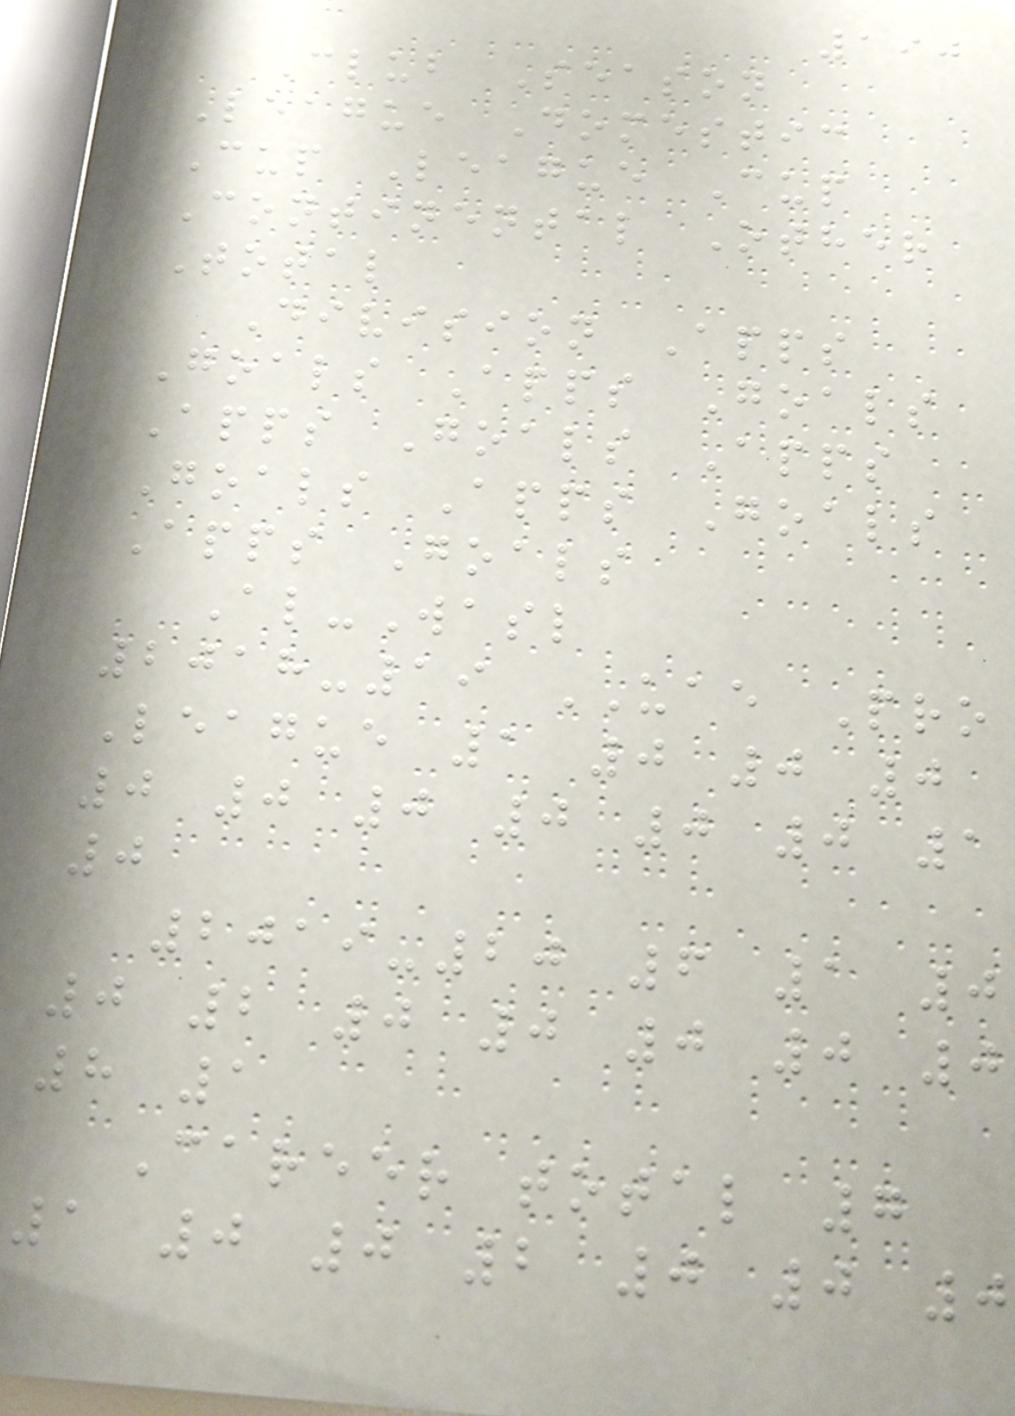190
Club Season
League Domestic
Cup League Cup
Continental Other
Total
Division Apps
Goals Apps Goals
Apps Goals Apps
Goals Apps Goals
Apps Goals
Al-Wasl
2018-19 UAE Pro
League 1 0 0 0
0 0 0 0 0 0 1
0
2019-20 6 1 0
0 2 0 0 0 0 0
8 1
Career total 7
1 0 0 2 0 0 0
